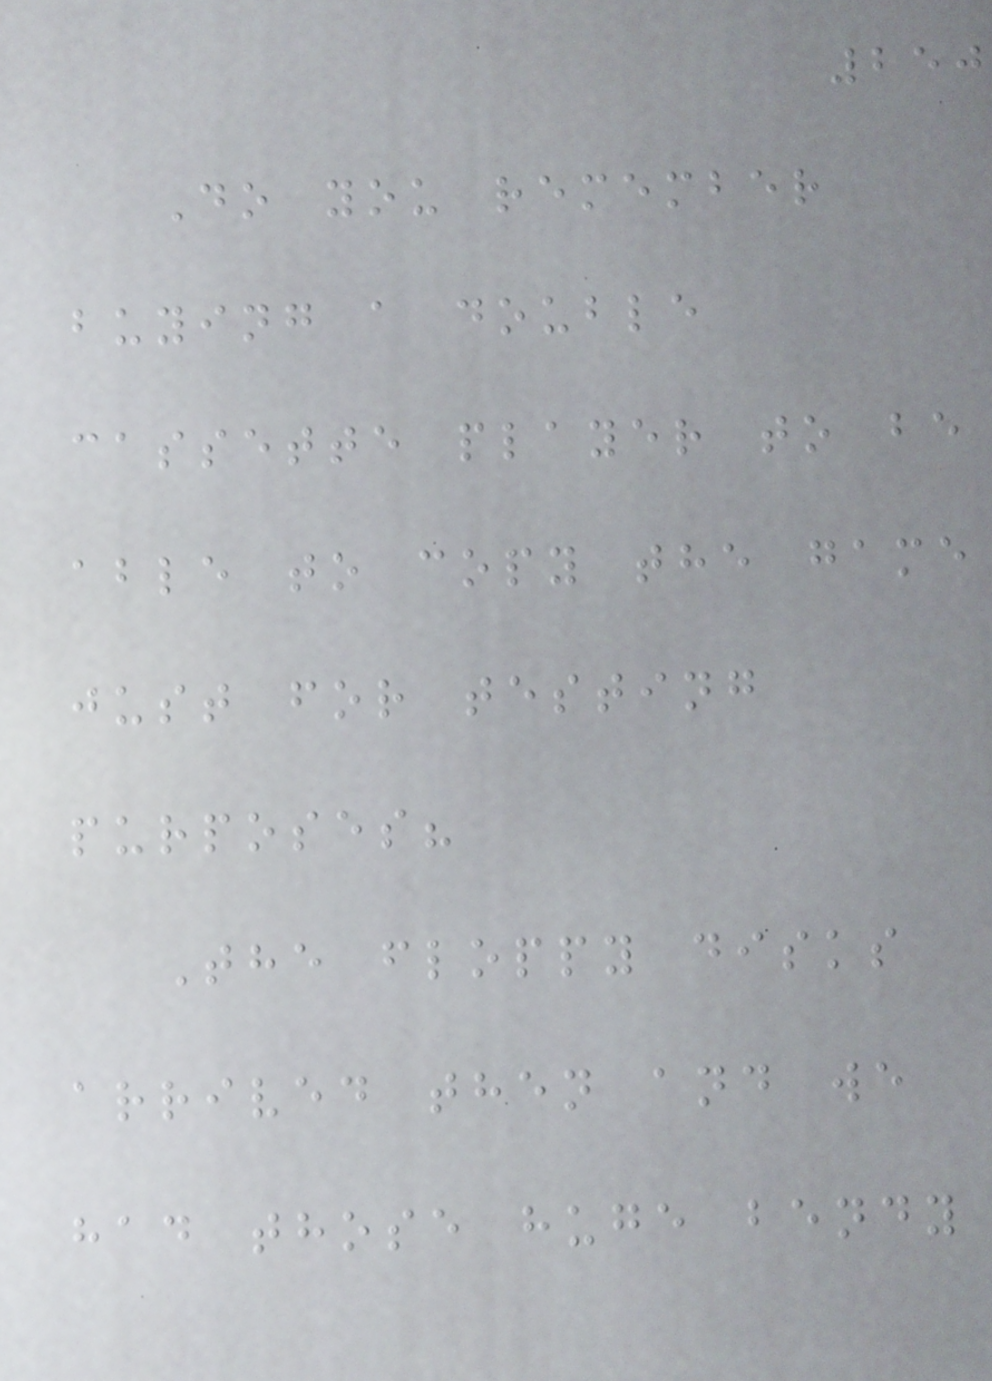250
Do you remember
buying a double
cassette player to be
able to copy the game
just for testing
purposes?
The floppy disks
arrived then and we
had those huge bendy
